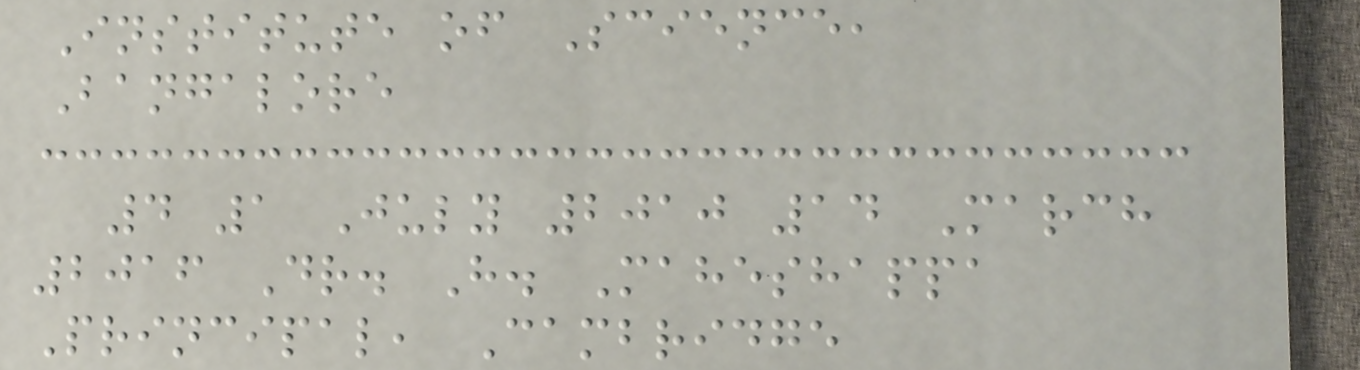Institute of Science,
Bangalore
4 1 July 2010 14 March
2016 Dr. H. Maheshappa
Principal, Cambridge
